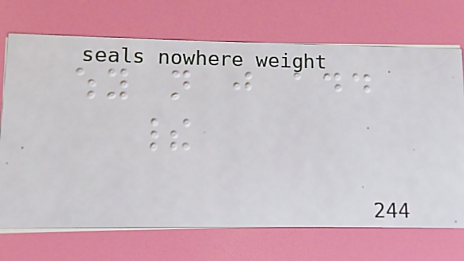why not just add
their
